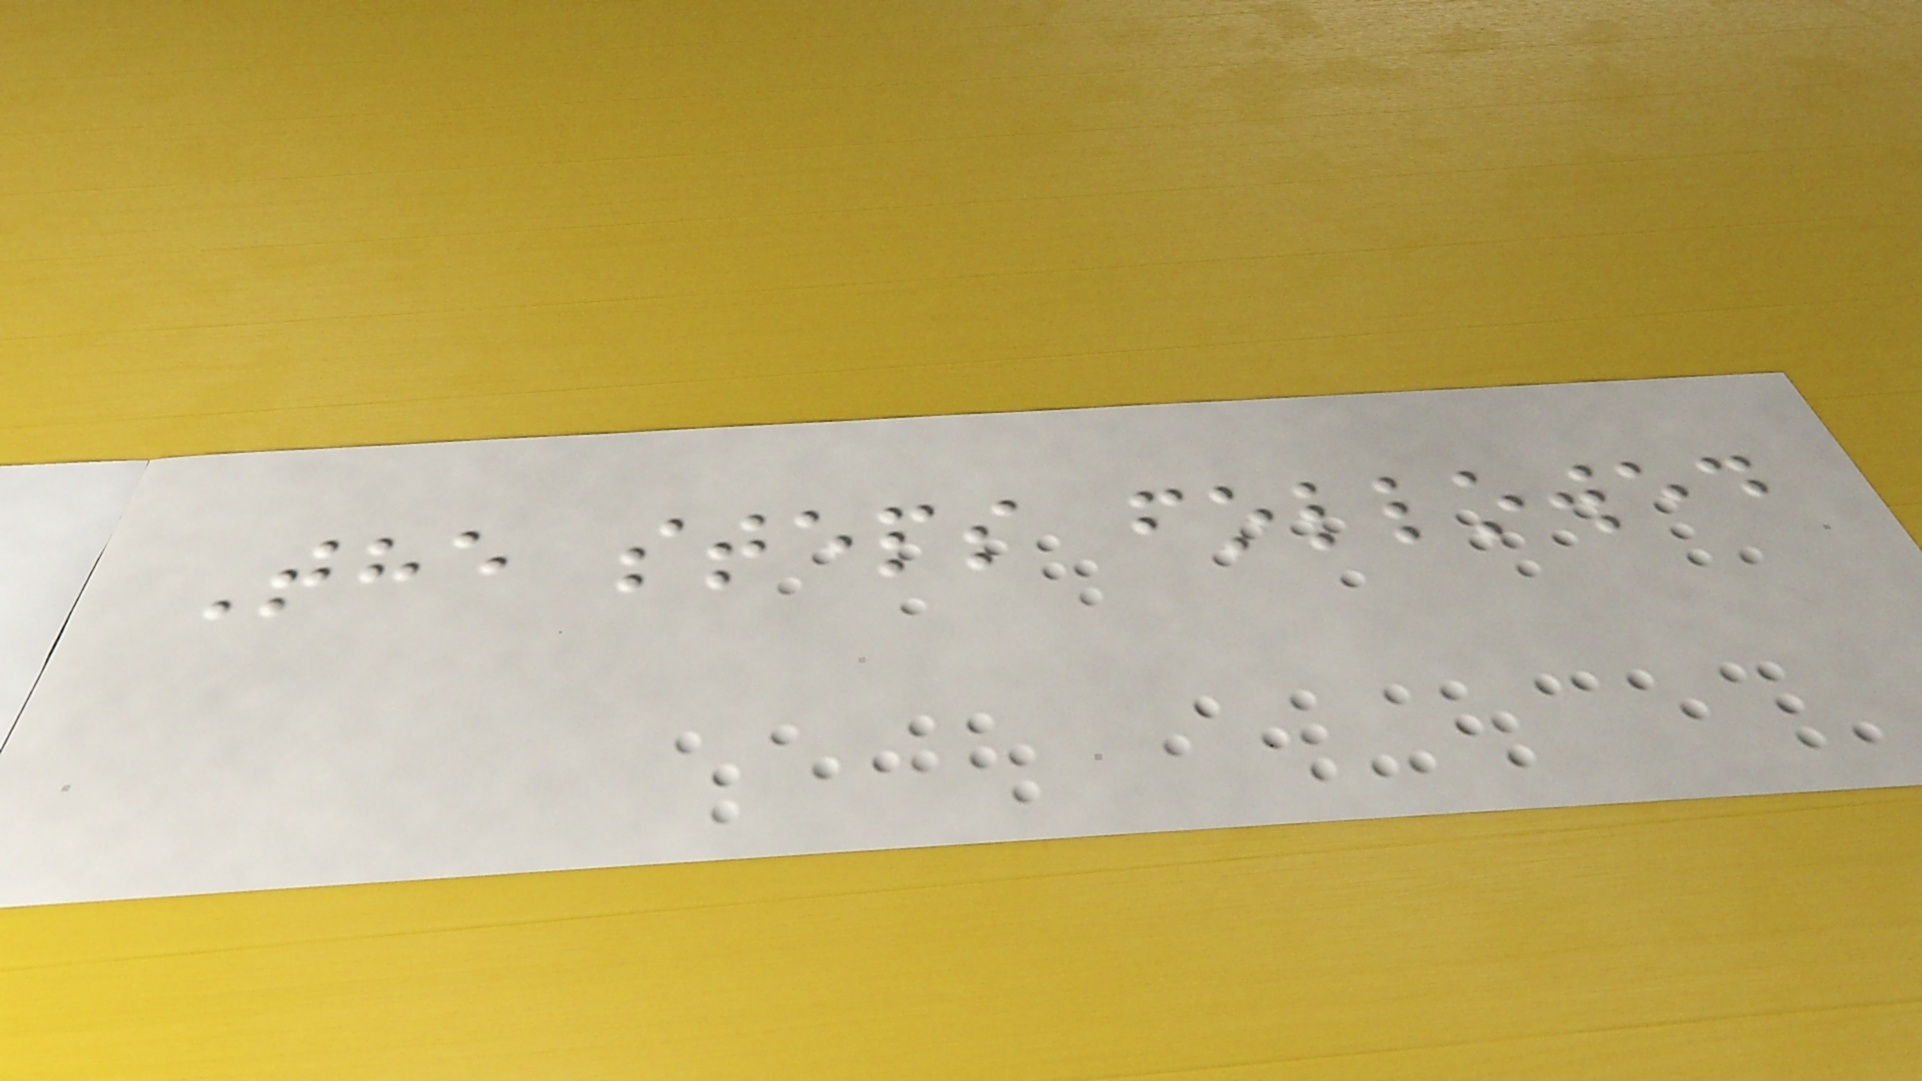The steps followed
